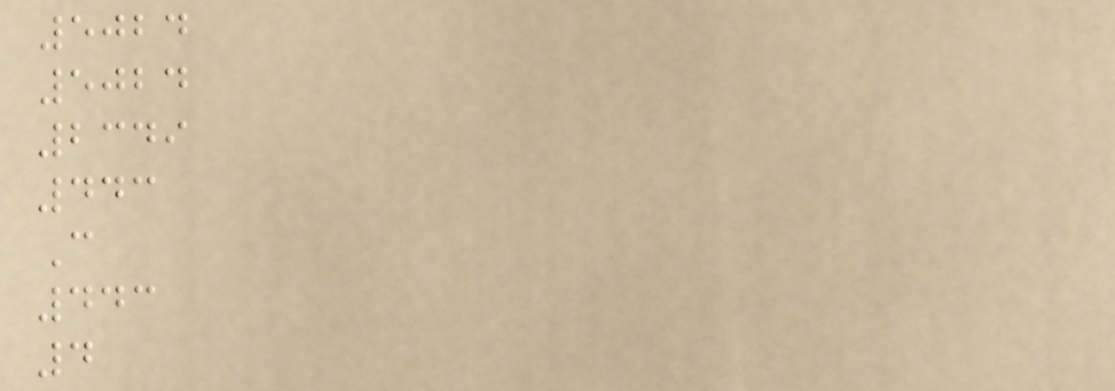5024
5024
2349
443
C
443
4
